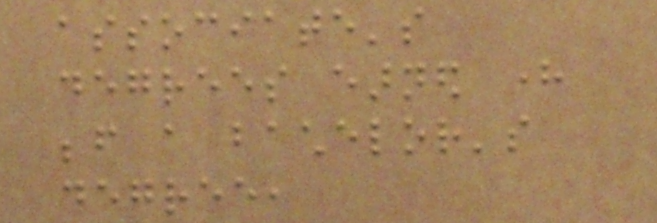associate's
degrees earned here
before a bachelor's
degree,
